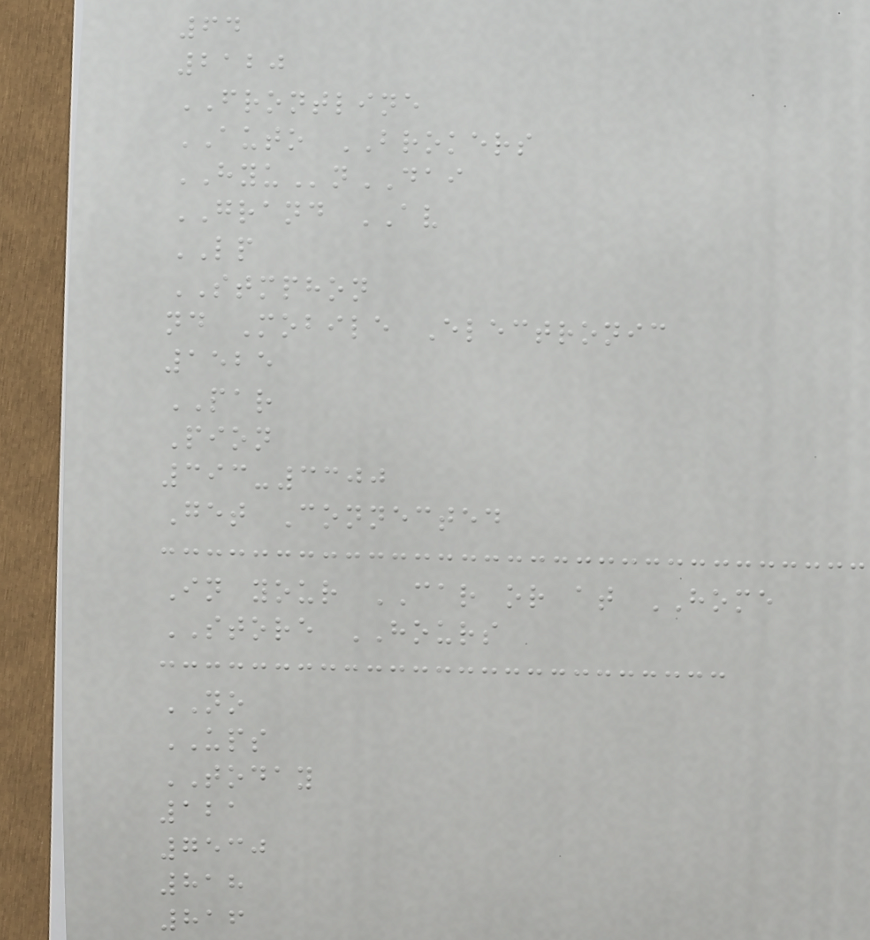64
2120
FRONTLINE
AUTO BROKERS
HYUnDAI
GRAND AV
LP
STMPHON
nd Mobile Electronic
1525
PAR
Pion
393-3300
Get Connected
In your CAR or at HOME
STORE HOURS
NO
UPS
TODAY
121
7530
818
816
